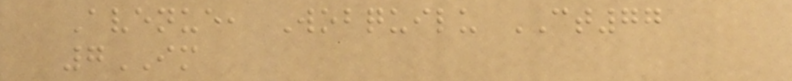Avenue, Wobquilu CT77
7IM
